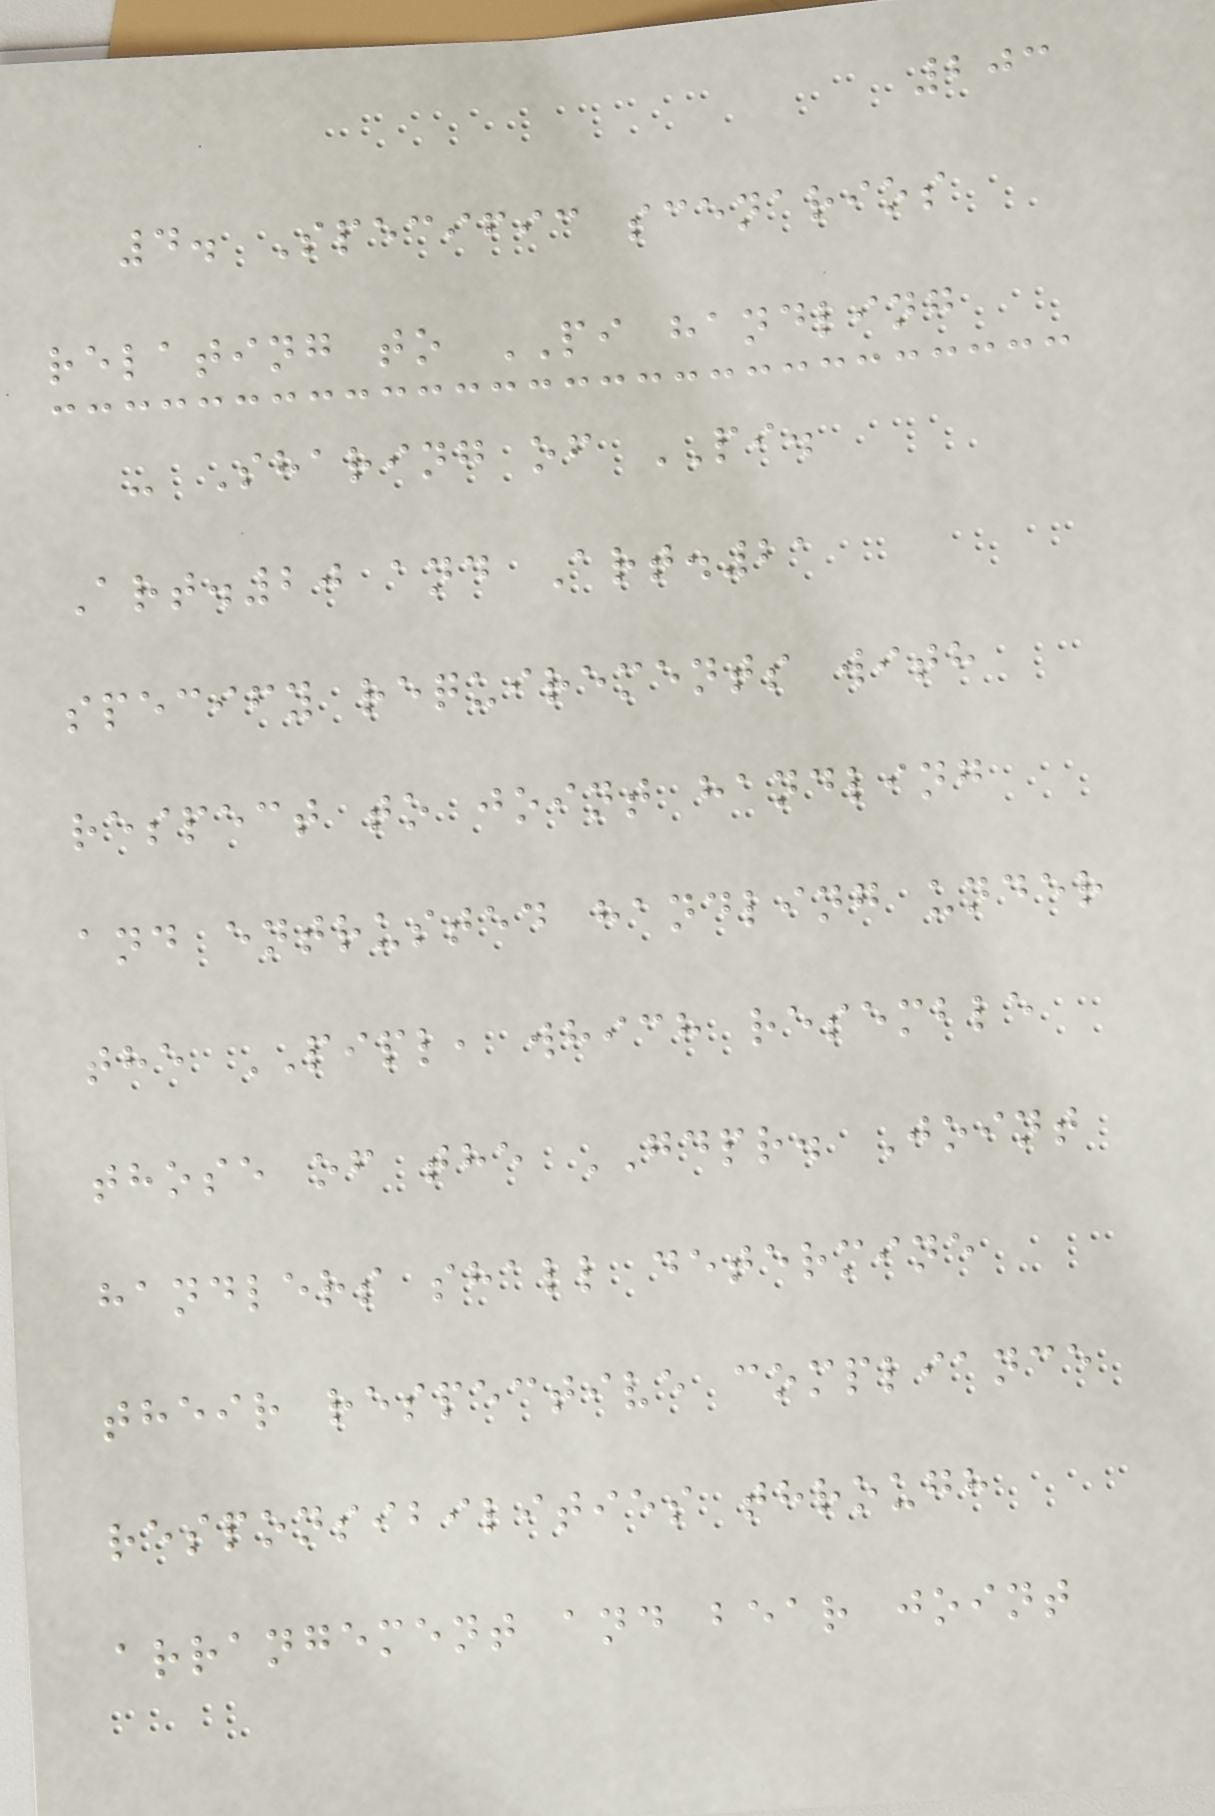203
4. Specific scenarios
relating to PI handling
- Sharing of PI.
Art.20 and Art.21
specify requirements with
respect to joint handling
and entrusted handling under
the PIPL, which resemble
those of the GDPR. Joint
handlers shall determine
their respective compliance
responsibilities through
arrangement and bear joint
